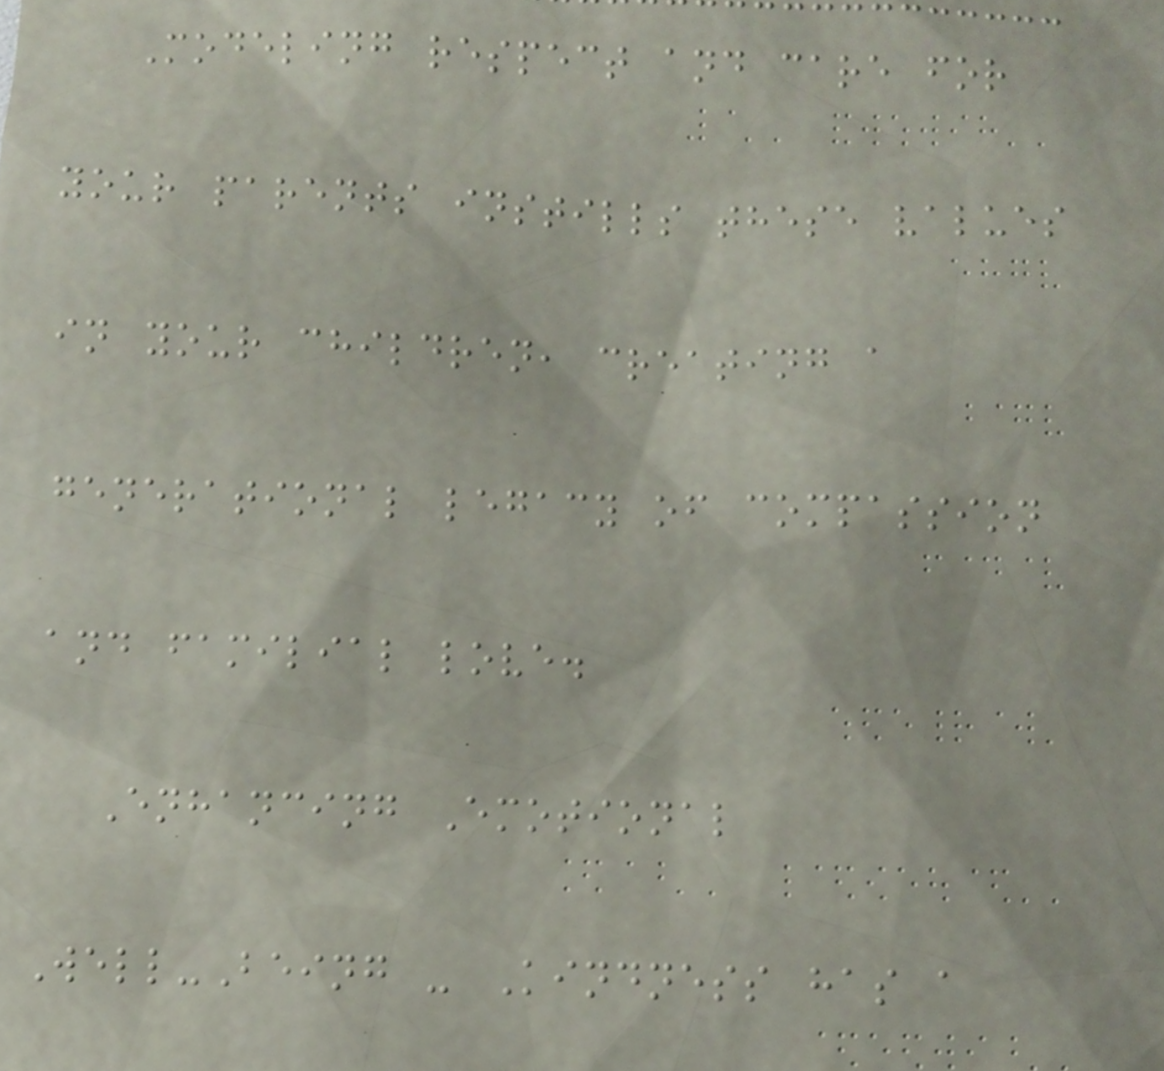Modeling respect and care for
your parents instills these values
in your children, creating a
generational legacy of compassion
and familial love.
Enhancing Emotional
Well-Being - Kindness has a
